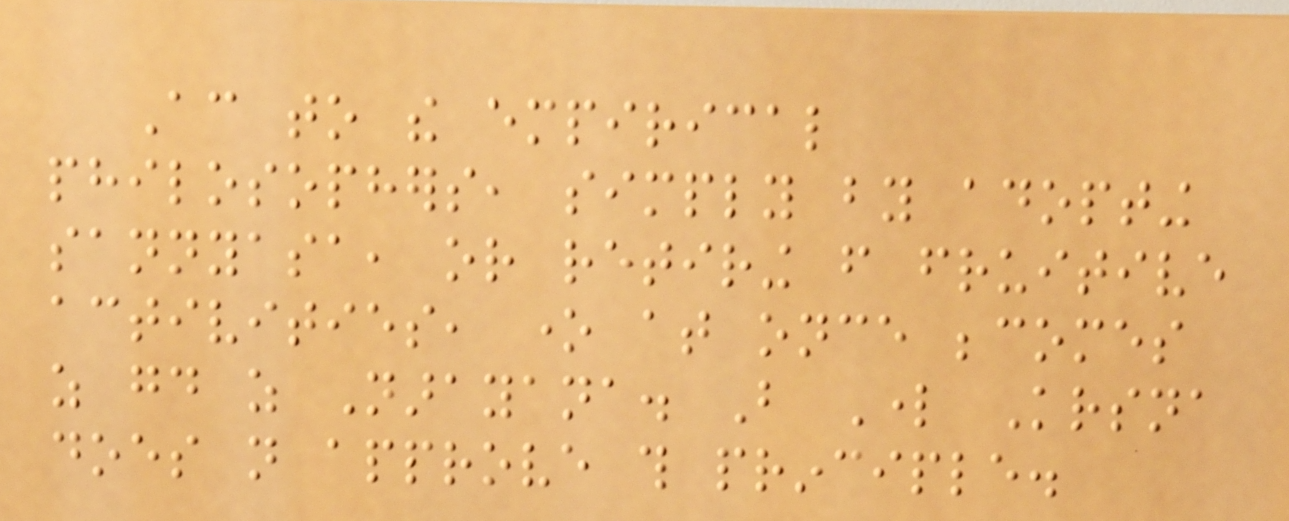According to the empirical
philosophers, simply by adopting
sannyasa, or retiring from fruitive
activities, one at once becomes
as good as Narayana. But Lord Krsna
does not approve this principle.
